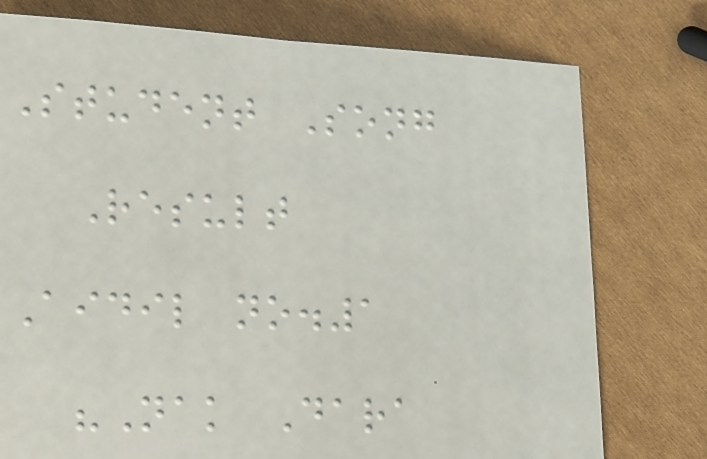Student Song
Result
Aidil no.1
"Nak Dara
